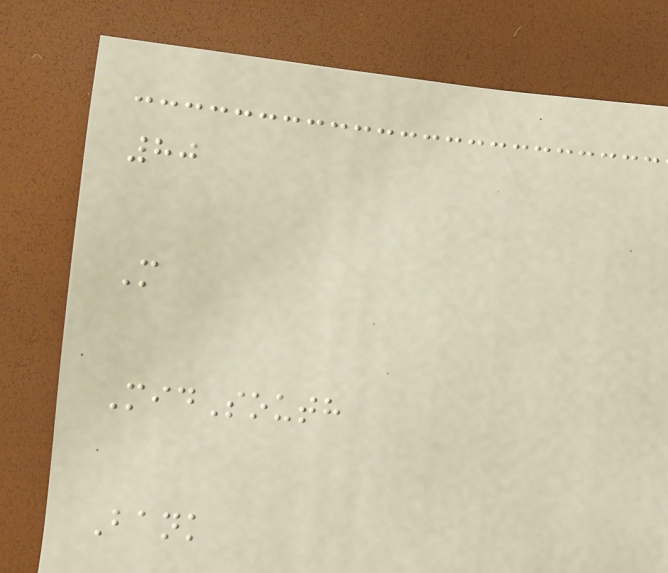80
M
MidSouth
Bank
